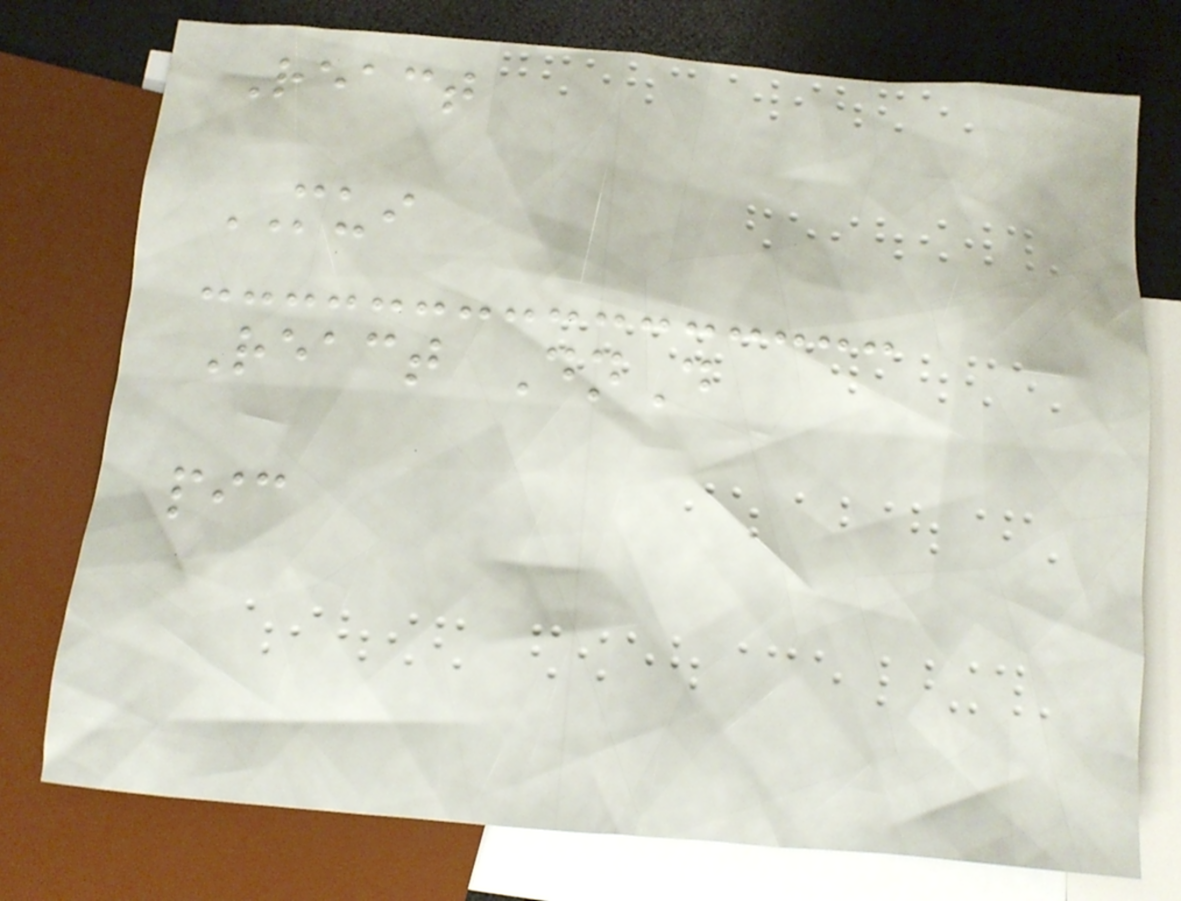React
MUI
React DnD
pic
